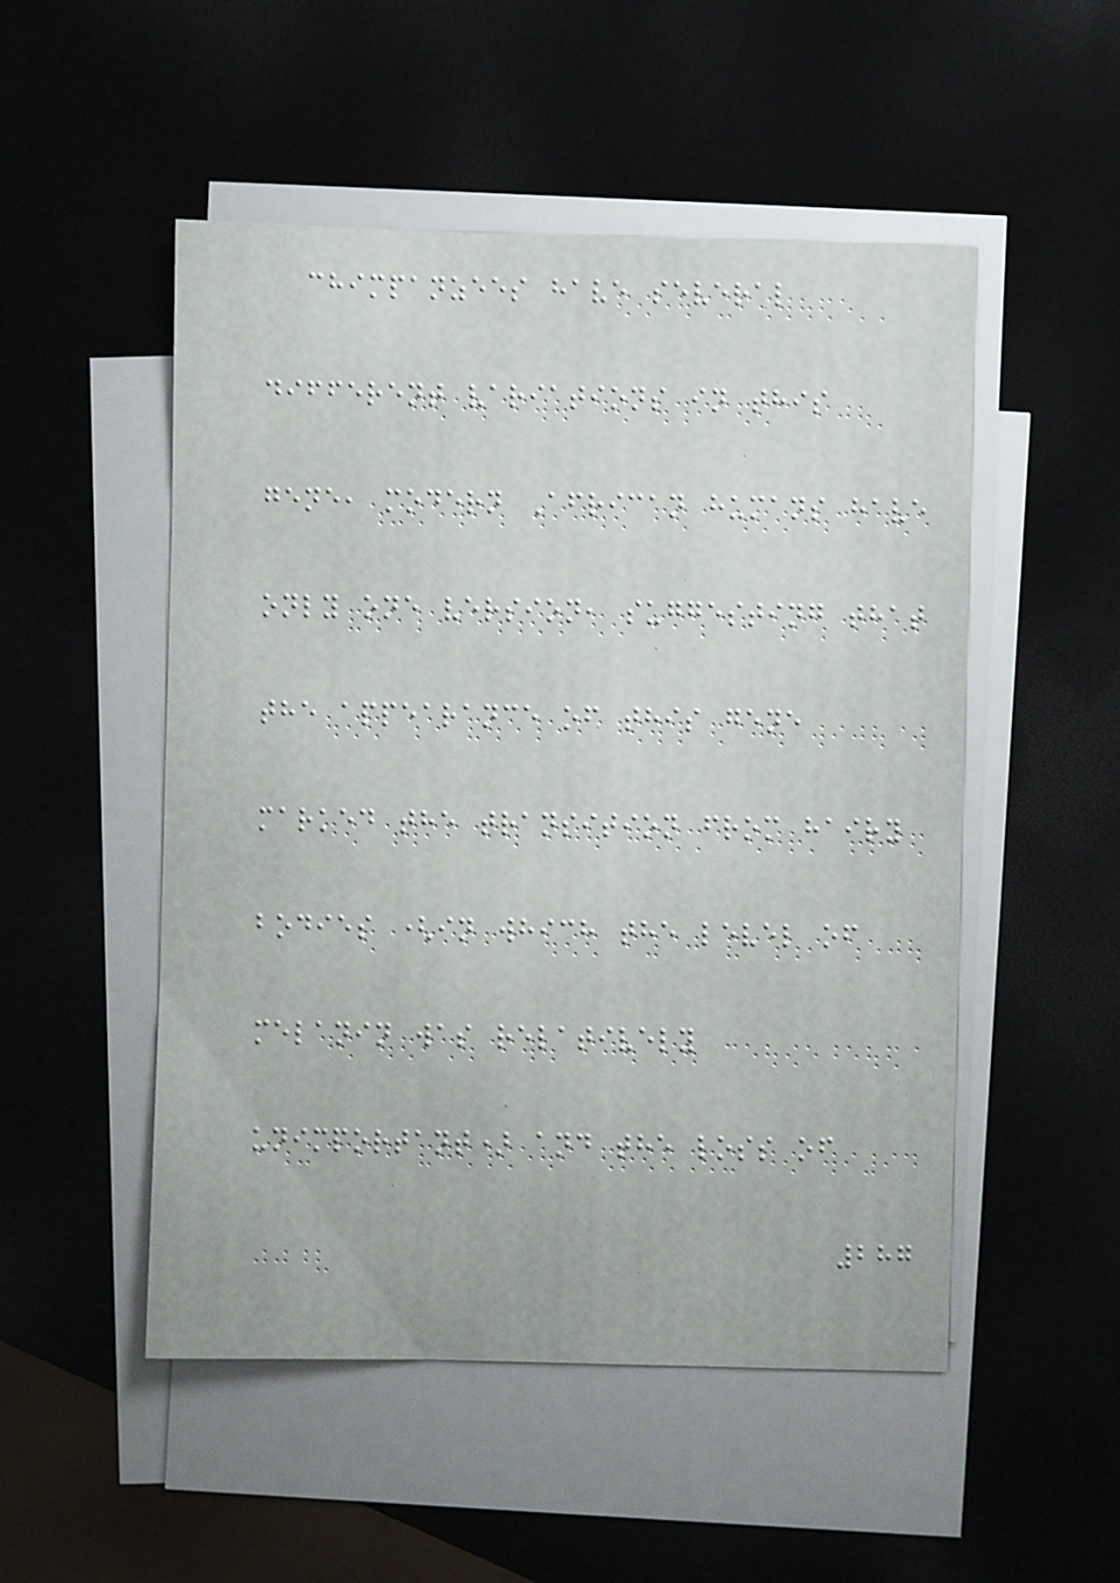chimpanzees have several
different variations in this
gene, modern African humans have
only one version, suggesting that
the appearance of this gene
marked the transition from hairy
bodies (in which the level of
melanin was relatively
unimportant) and the loss of
287
